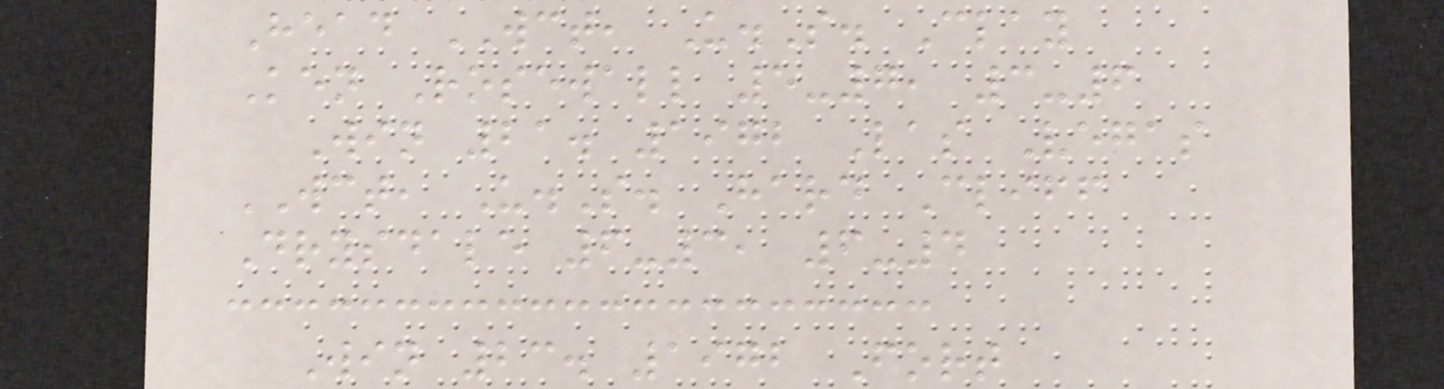Head WCT, U.S. Clay
Ken Rosewall 5-7, 3-6
Win 21. 1972 Las Vegas
WCT, U.S. Hard Cliff
Drysdale 6-3, 6-4
Win 23. 1972 Fort
